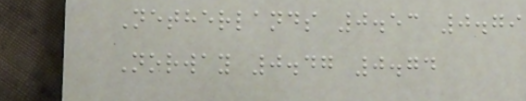Netherlands 0.53 0.79
Norway 0.47 0.74
